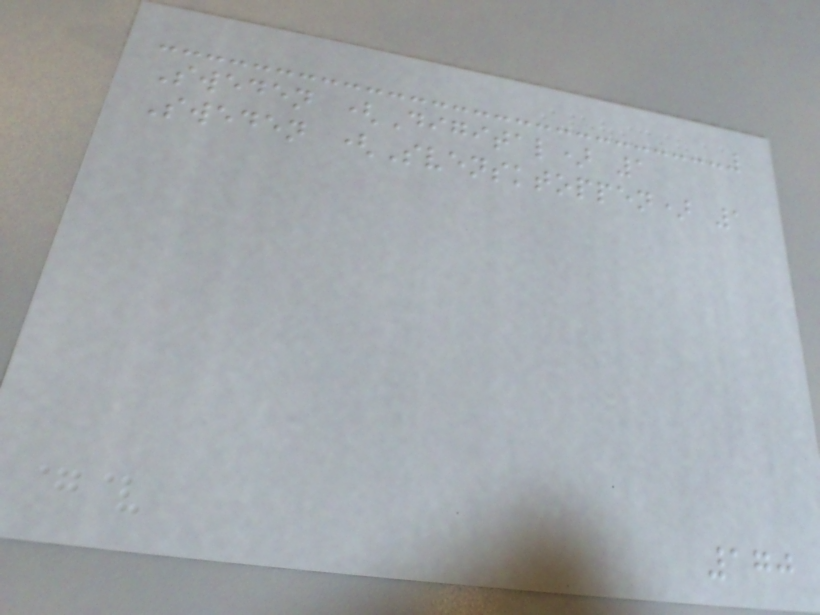Sweden (Digital) 1
Sweden (Svensktoppen) 1
170
